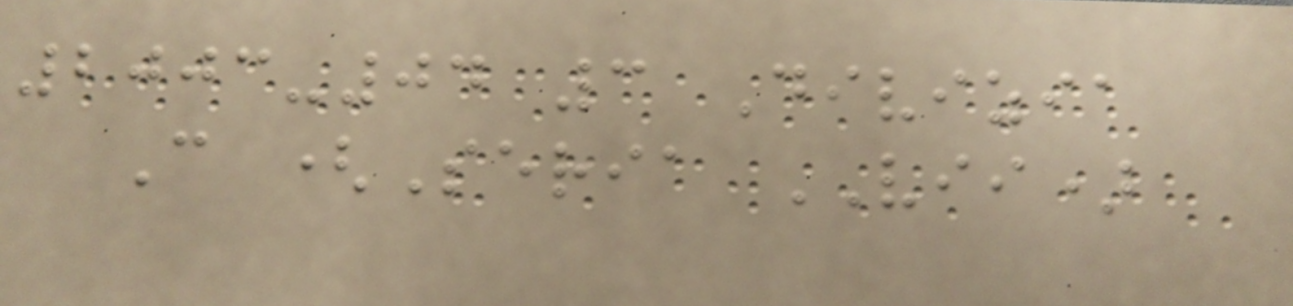2003-04 3 Divizia
C (Seria VII)
